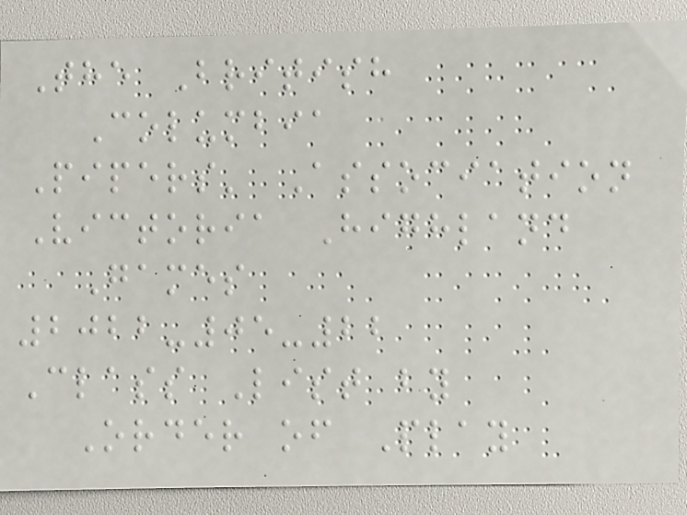The British
Columbia
Pipers' Association
Victoria Highland
Games
2022-05-22
Class List by
Order of Play
